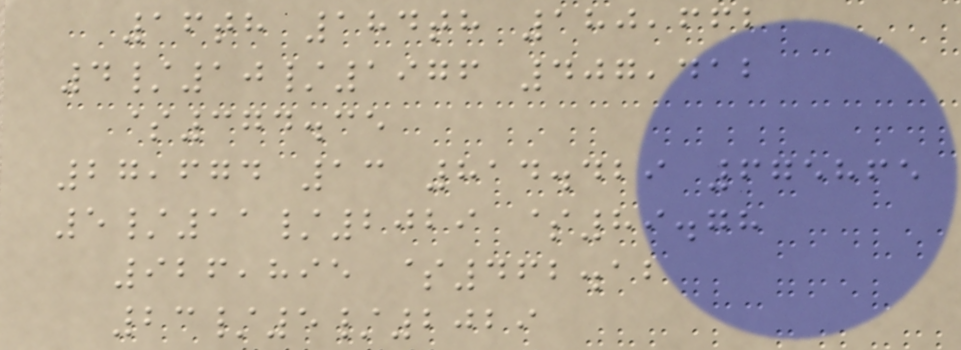16th 184th 180,662
4/10/1976 407,412
$374.35
27,674 13 814.429 675865
5/11/2029 $89.78
926,895 $462.12
23/5/2029
